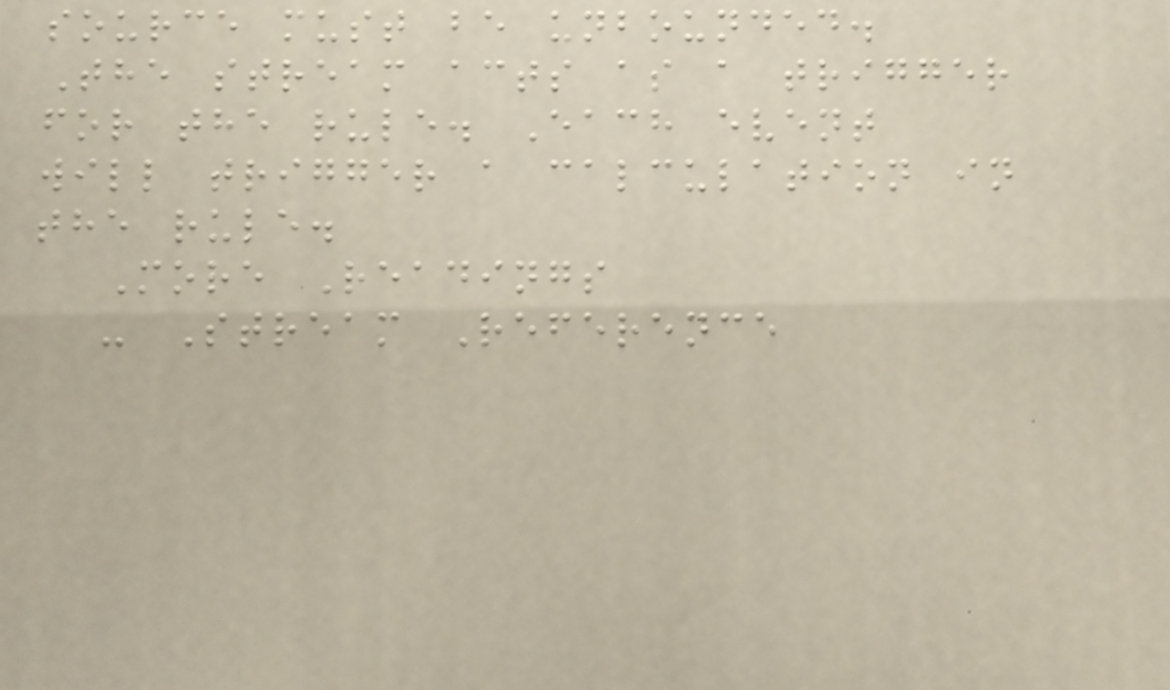source must be unbounded.
The stream acts as a trigger
for the rule. Each event
will trigger a calculation in
the rule.
More Readings
- Stream Reference
